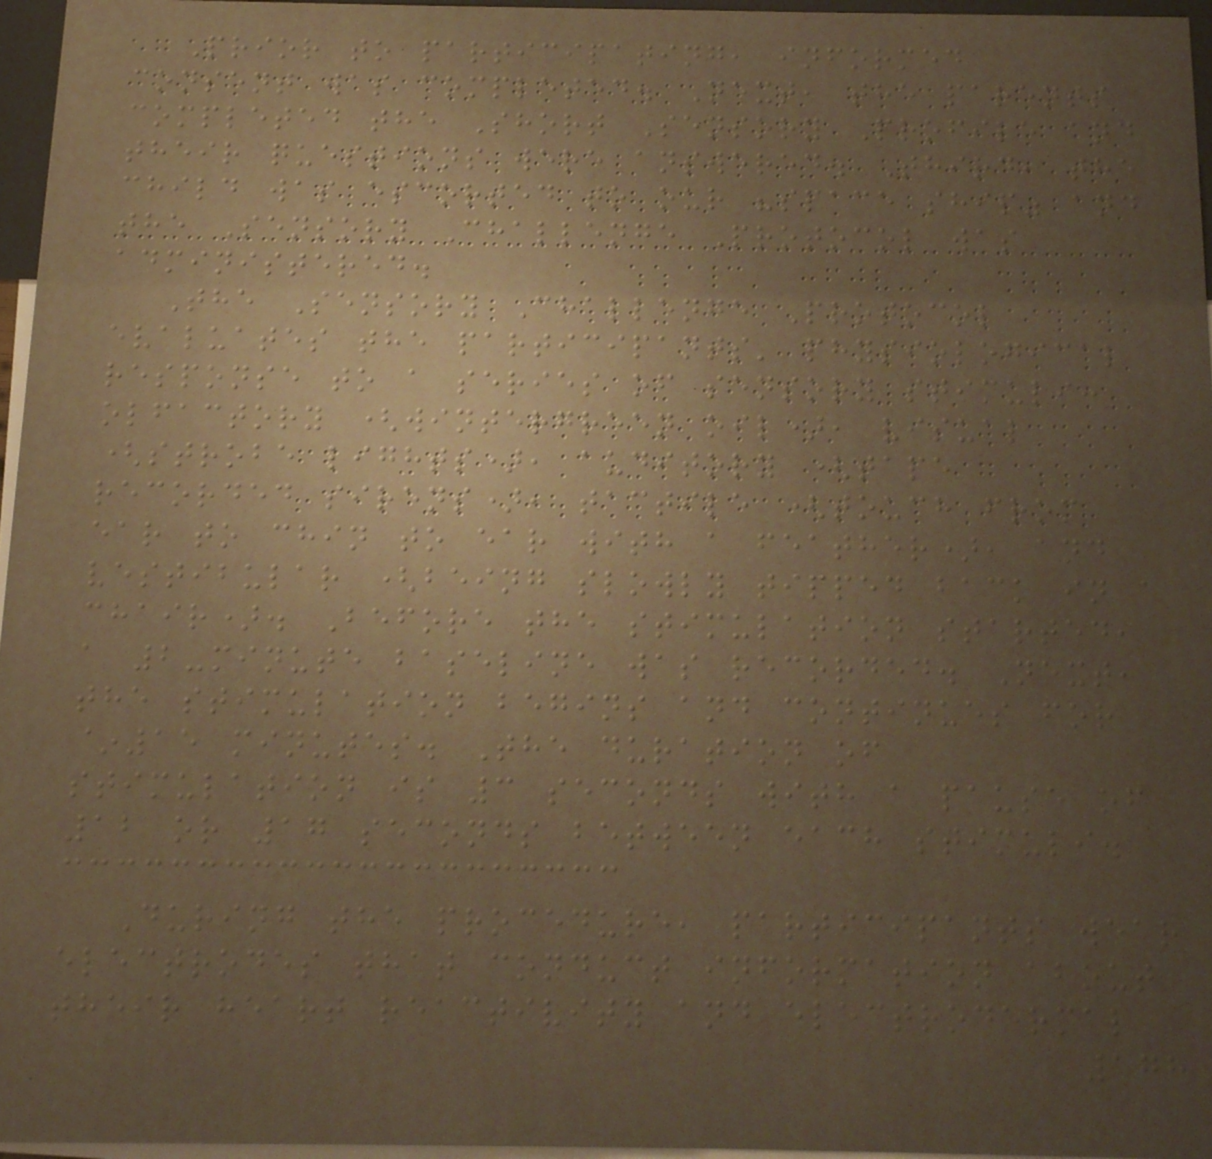Prior to participating, informed
consent was completed. Next, the parents
completed the Short Sensory Profile and
their questions were answered. Third, the
child was escorted to our "space ship" and
the Sensory Challenge Protocol was
administered.
The Sensory Challenge Protocol
evaluates the participants' physiological
response to a series of sensory stimuli:
olfactory (wintergreen oil), visual
(strobe lights), auditory (tape
recorded sirens), tactile (touch from
ear to chin to ear with a feather), and
vestibular (being slowly tipped back in a
chair). Before the stimulation started,
a 2-minute baseline was recorded. Next,
the stimulation begins and continues for
~15 minutes. The duration of
stimulation is 3 seconds with a pause of
12 or 17 seconds between each stimuli.
During the procedure, participants wear
electrodes that conduct information about
their heart reactivity and electrodermal
178
